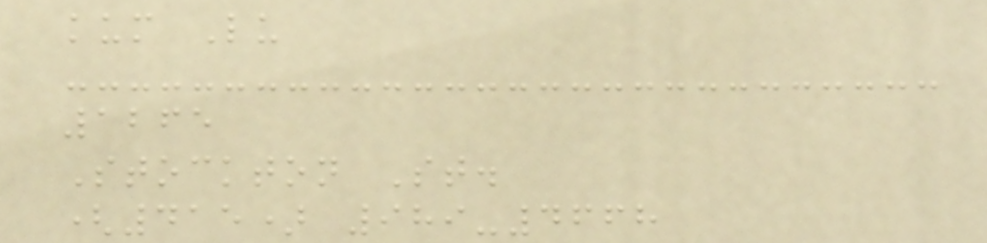kum Lu
1265
Stockton St.
(415) 989-4668
